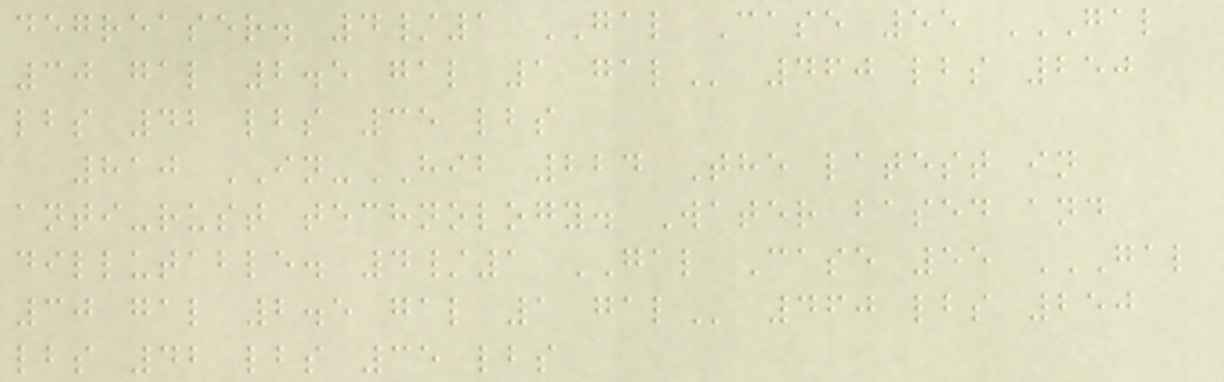degreaser. 4/1 GAL Case 55 GAL
30 GAL 2.5 GAL 1 GAL 460 lbs 250
lbs 42 lbs 35 lbs
810 IN-HIB 224 The latest in
anti-rust technology. Water based and
dillutable. 4/1 GAL Case 55 GAL
30 GAL 2.5 GAL 1 GAL 460 lbs 250
lbs 42 lbs 35 lbs
